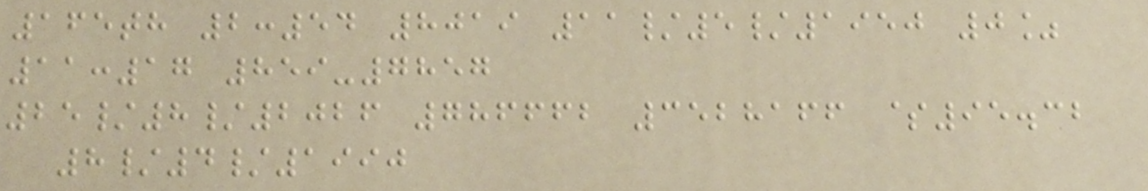165th 2:54 8019 11/5/1950 0%
11:17 859-7857
25/8/2026 786662 3528166 $95.32
8/4/1990
